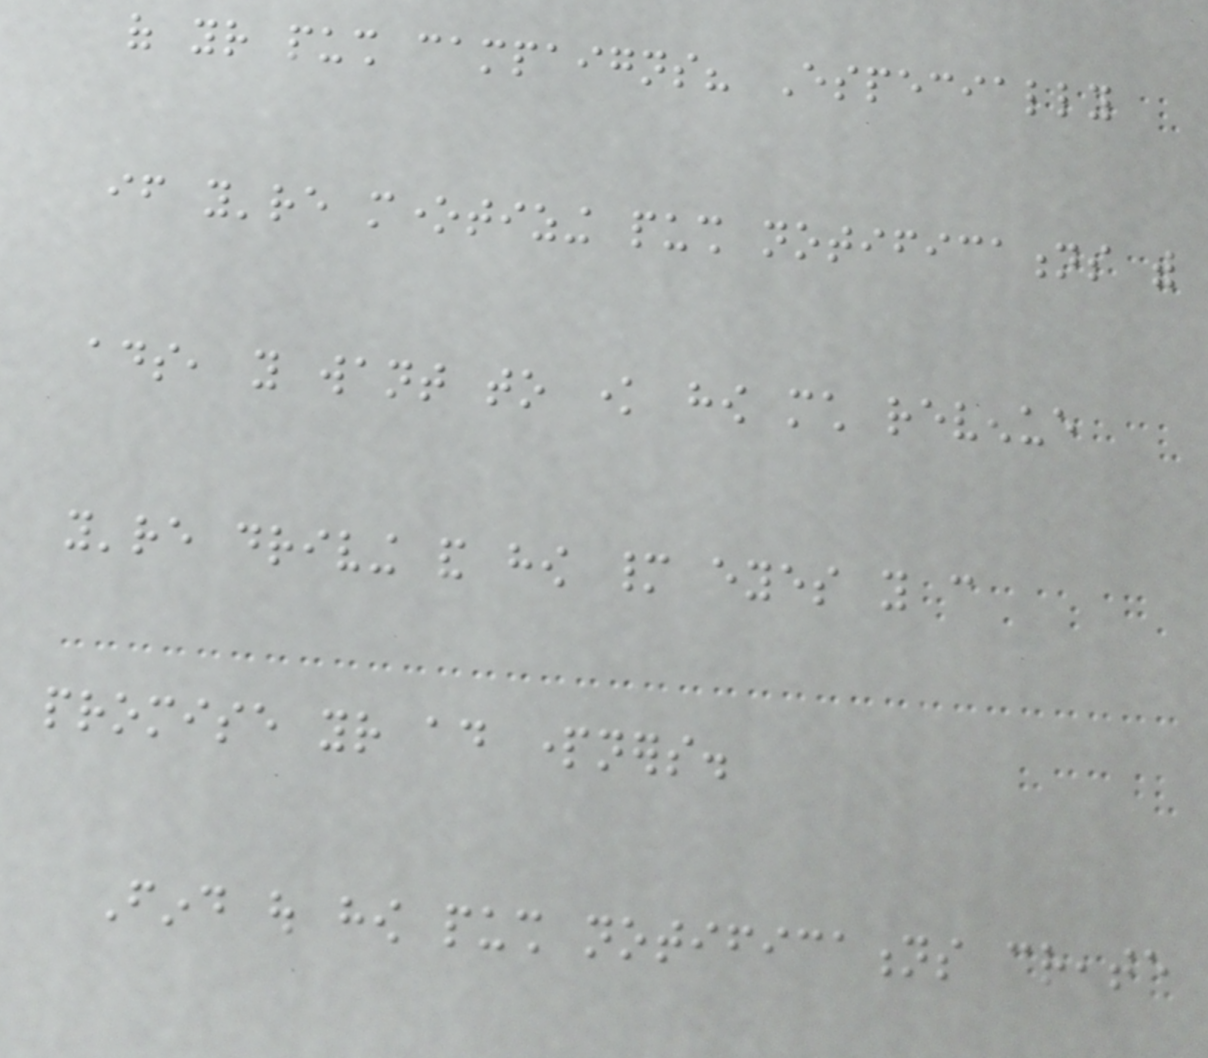of your push campaigns? Especially
if you're monetizing push notifications with
ads, you want to know how much revenue
you're driving and how many eyes you can
promise your ad partners.
Find out how push notifications create
